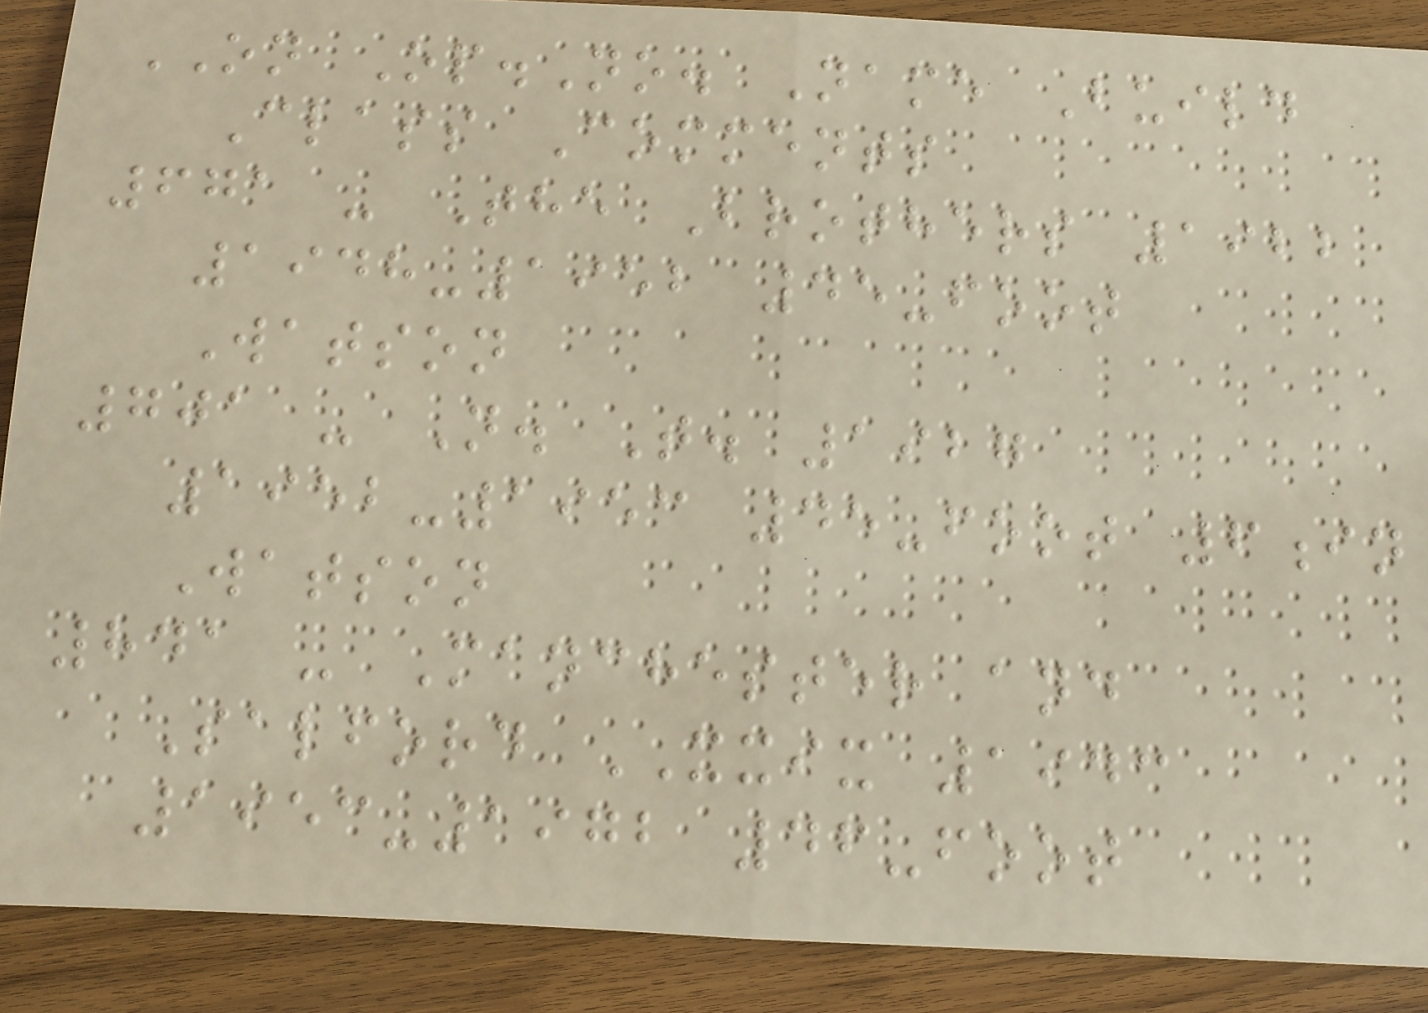ON Op.No. Name Build
Class Comments
671 - The Brothers 1922
1948-1952 45-foot
Watson
701 - N. T. 1927
1952-1953 45-foot 6in
Watson
841 - Manchester and
Salford XXIX 1943
1953-1972 46-foot
